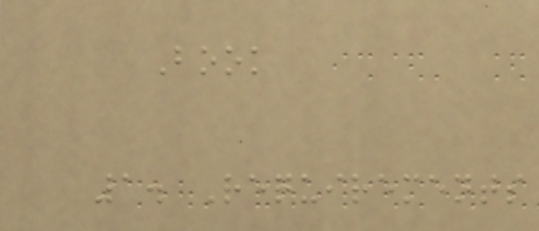Book
1. Requirements
